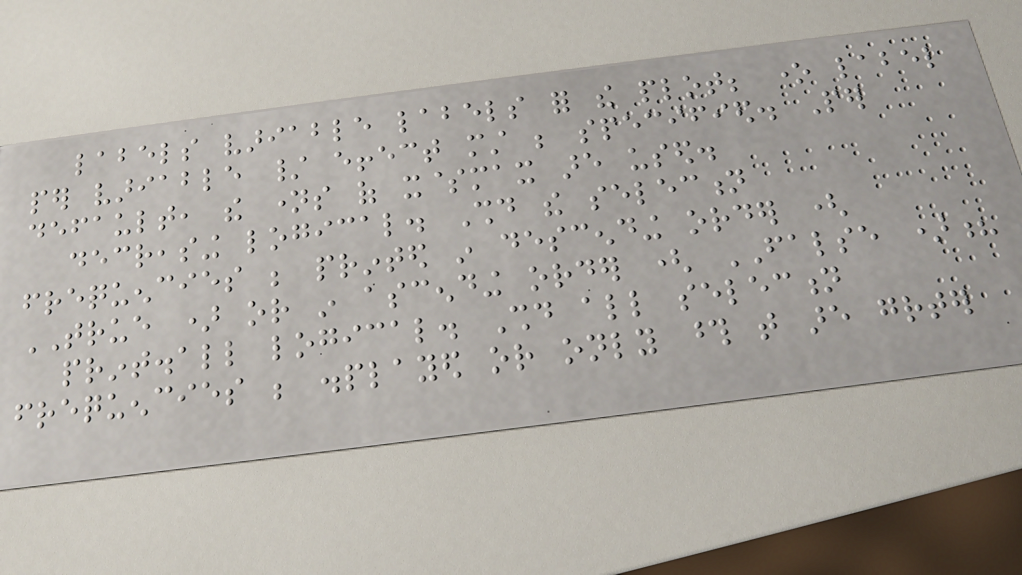labels variable labels for the plot; one label
per variable / effect must be specified. Per
default, the names of x$max are used.
decreasing logical. Should the selection
frequencies be printed in descending order (
TRUE ) or in ascending order ( FALSE )?
print.all logical. Should all selection
frequencies be displayed or only those that are greater
